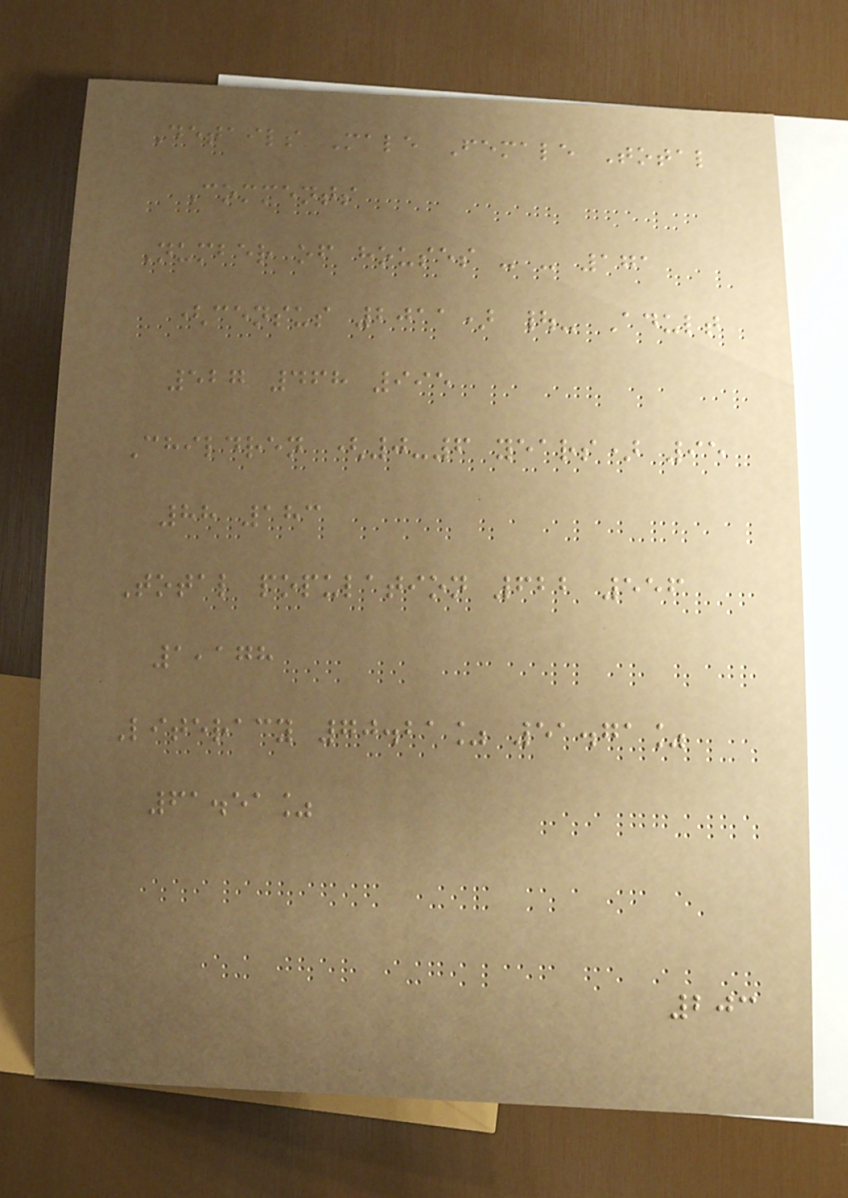Details Male Female Total
Comments
Number of houses - - 171
(census 2011) |- Adult
527 468 995
Children (0-6 years) 95
88 183
Total population 622 556
1,178
Literacy 70.21% 51.71%
61.51%
203
